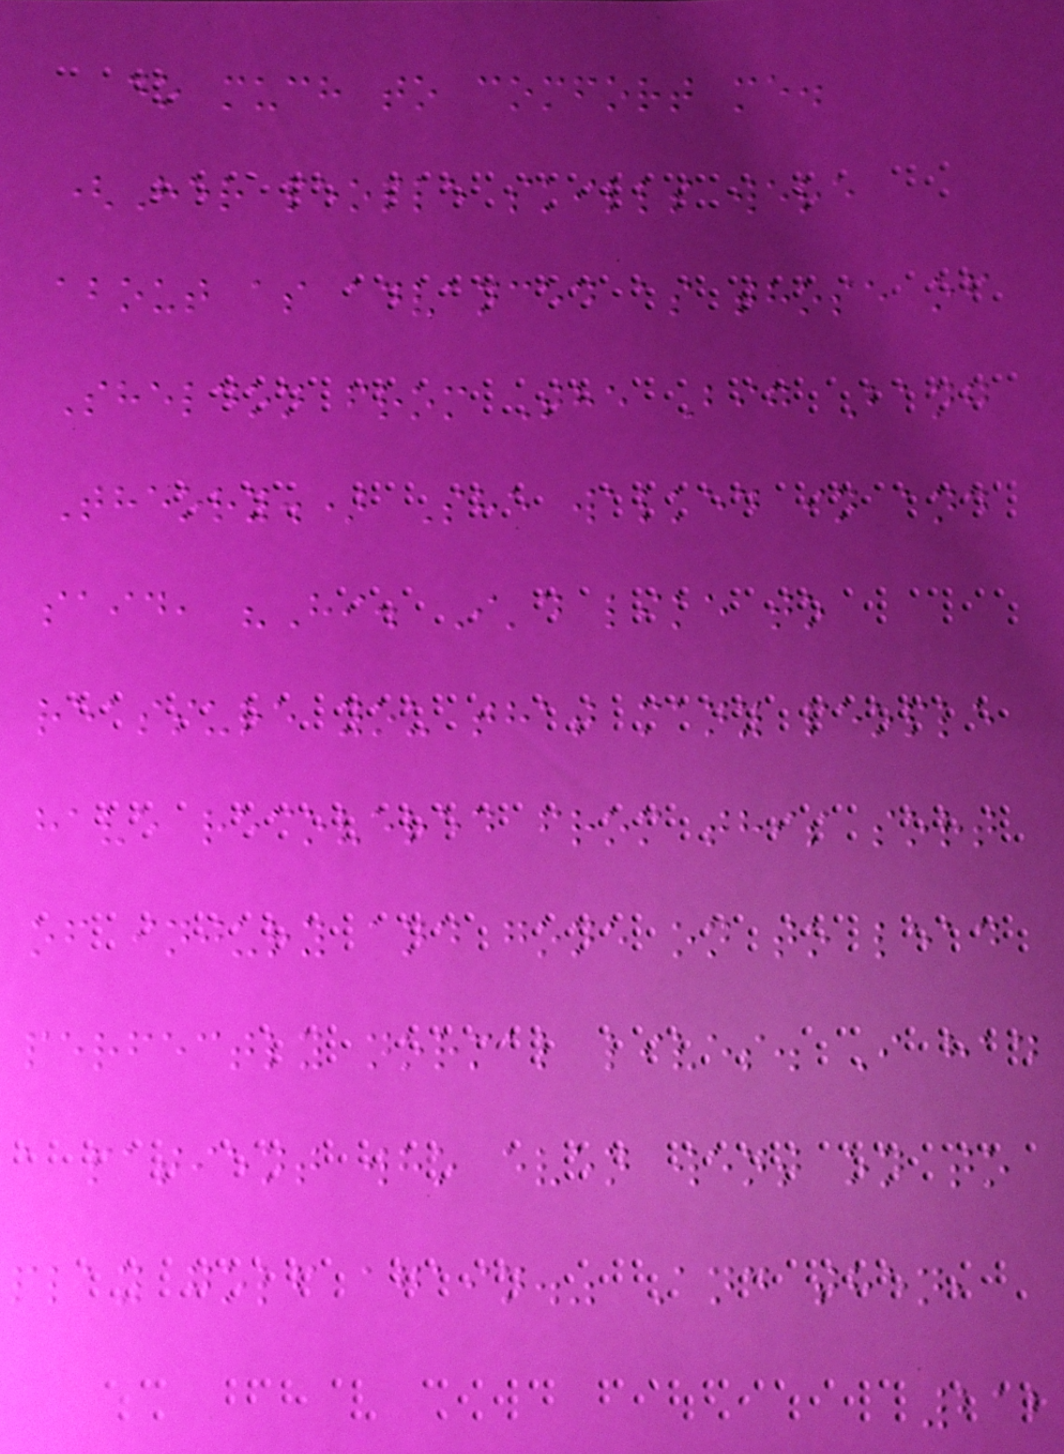do much to comfort me.
(Her people skills were
about as advanced as those of
Sheldon from The Big Bang
Theory.) She walked in and
said, "Hi. I'd like to
reassure you that many people
have recovered from this sort
of injury and gone on to lead
perfectly normal lives. I had
a patient who even went on to
play golf again." And then,
212
